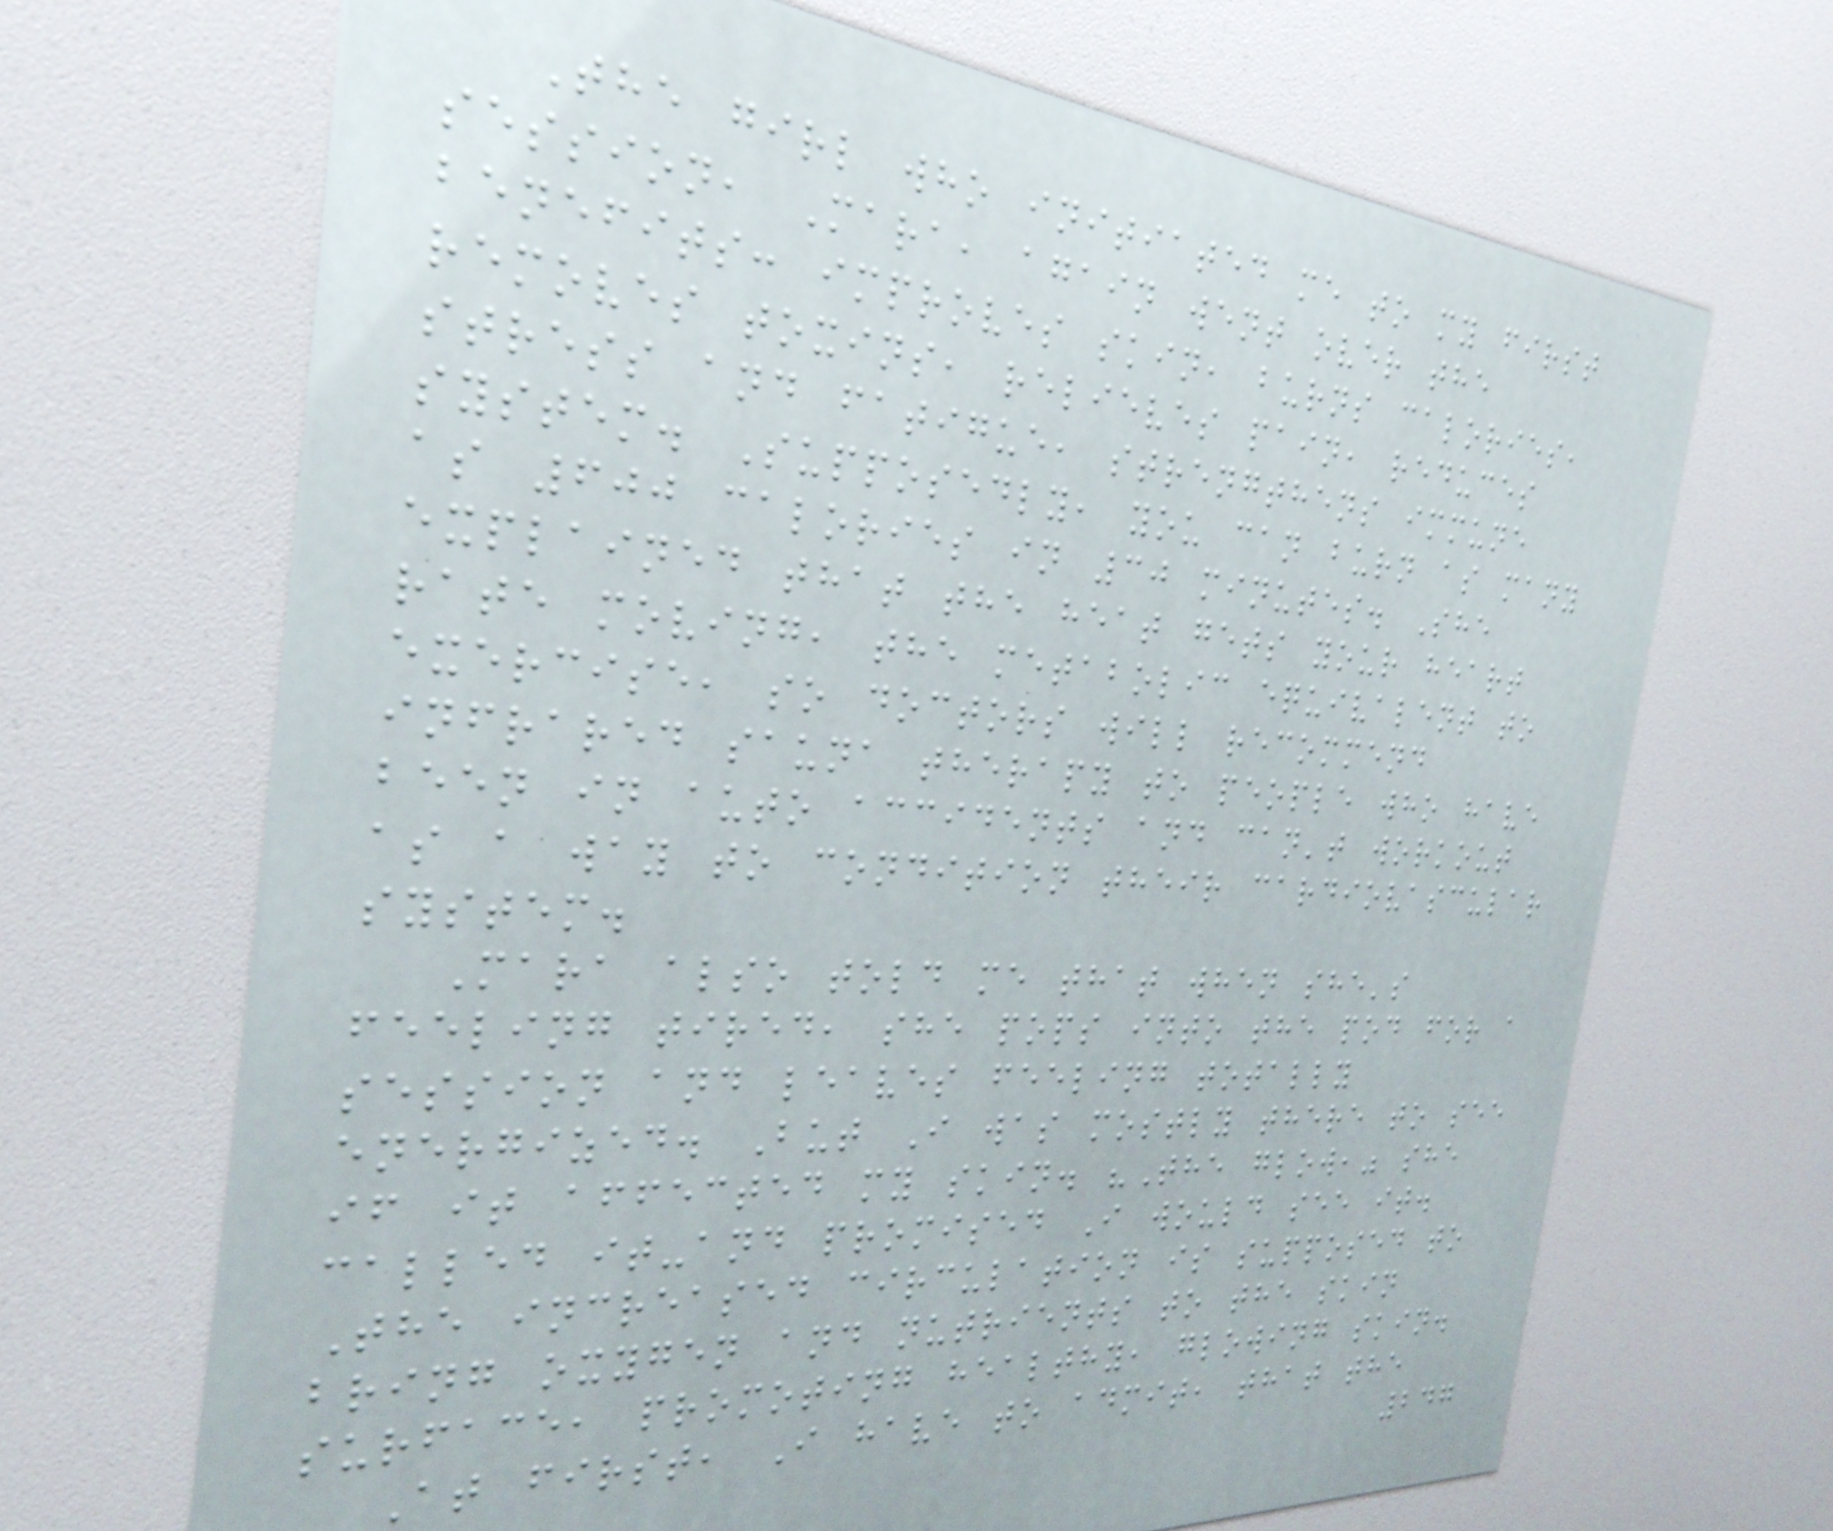The girl who initiated me to my first
session, Mara, again went over the
benefits: improves skin, burns calories,
removes toxins, relieves pain, reduces
stress and fatigue, strengthens immune
system. Supposedly, you can burn as many
as 600 calories in 30 minutes. She
explained that the heat gets your heart
rate moving, the metabolic equivalent to
exercise, so doctors will recommend
infrared sauna therapy to people who have
been in auto accidents and can't workout
as a way to condition their cardiovascular
system.
Mara also told me that when she's
feeling tired, she pops into the pod for a
session and leaves feeling totally
energized. But I was mostly there to see
if it affected my skin. "The glow," she
called it-and promised I would see it.
The increased circulation is supposed to
bring oxygen and nutrients to the skin
surface, promoting healthy, glowing skin.
At first, I have to admit, that the
247
